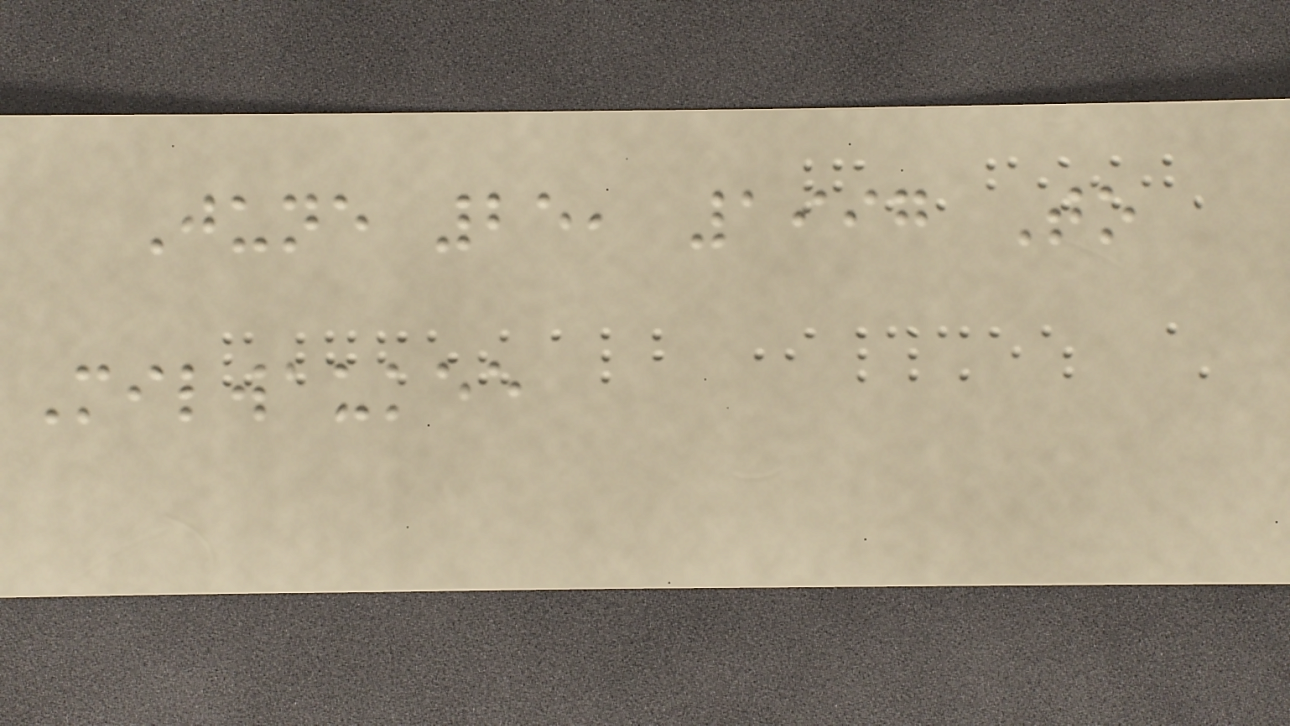June 25, 1997 To
Milwaukee
